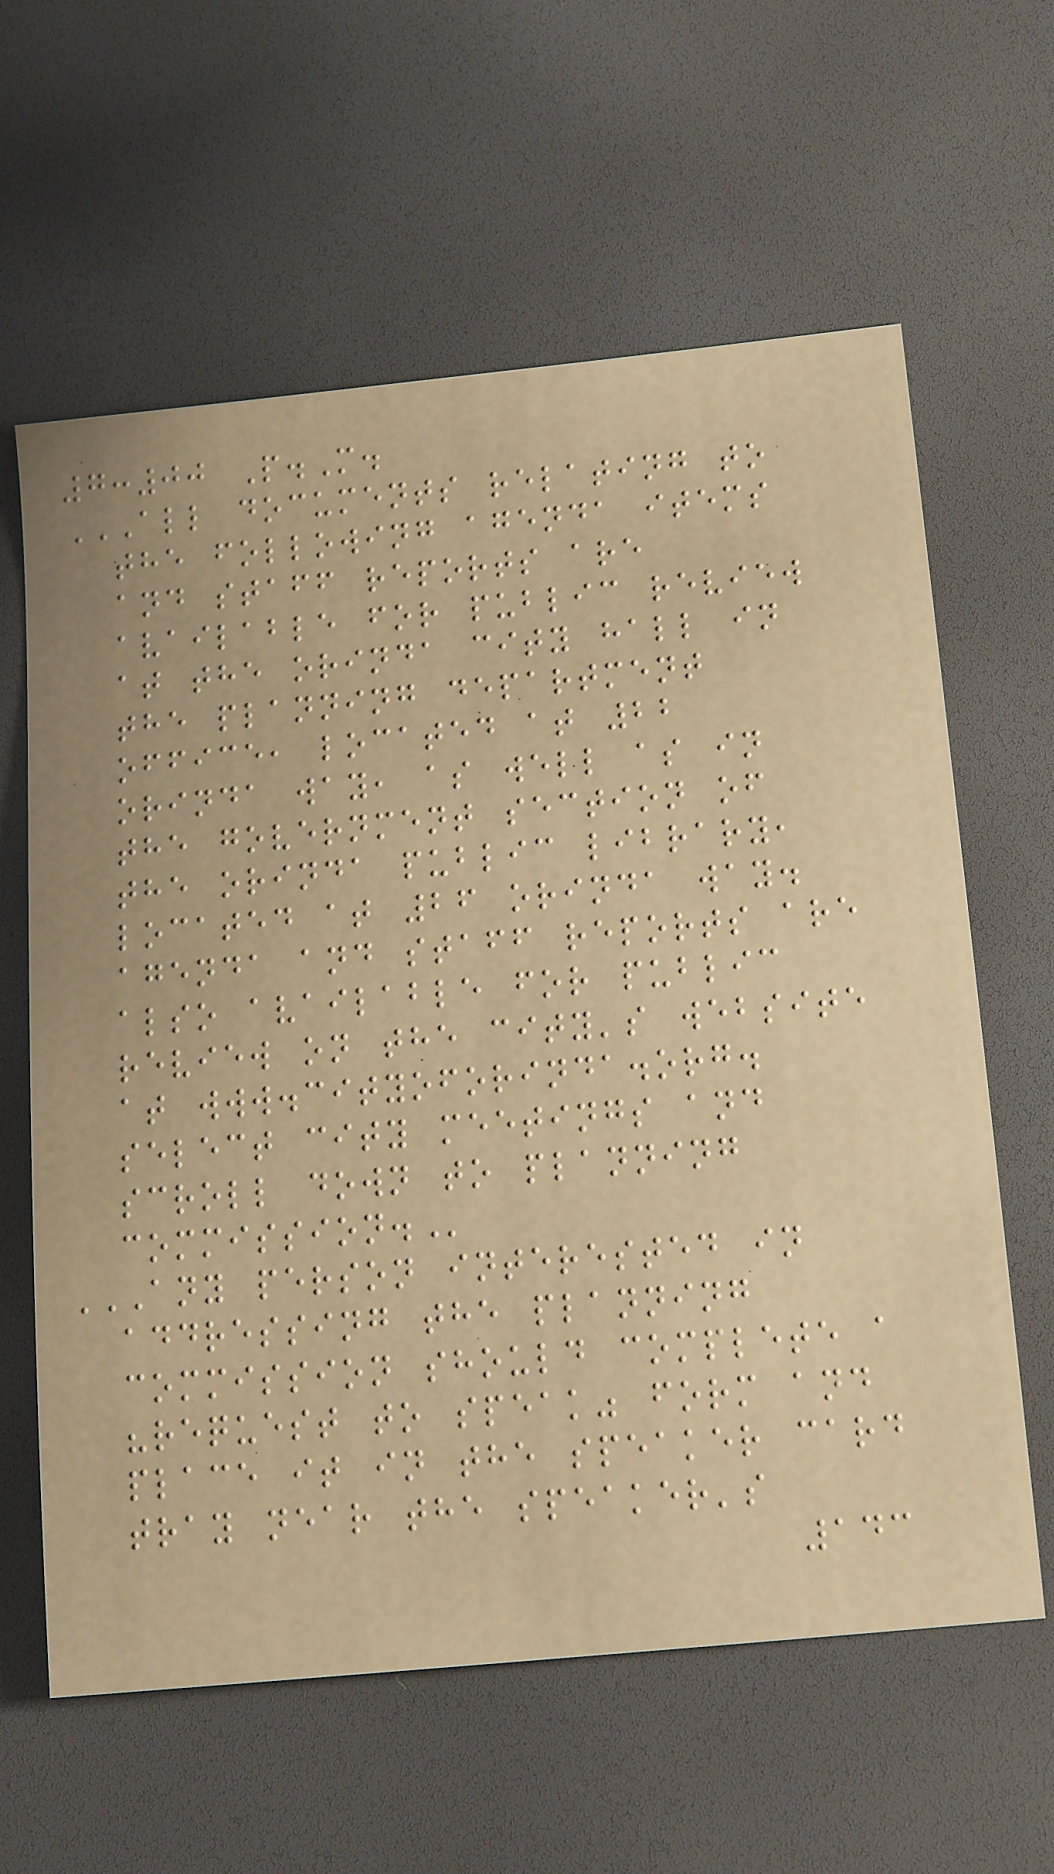7:00 P.M.
ALL DOCUMENTS RELATING TO
THE FOLLOWING AGENDA ITEMS
AND STAFF REPORTS ARE
AVAILABLE FOR PUBLIC REVIEW
AT THE ORINDA CITY HALL IN
THE PLANNING DEPARTMENT
OFFICE, LOCATED AT 22
ORINDA WAY, AS WELL AS IN
THE GOVERNMENT SECTION OF
THE ORINDA PUBLIC LIBRARY,
LOCATED AT 26 ORINDA WAY.
AGENDA AND STAFF REPORTS ARE
ALSO AVAILABLE FOR PUBLIC
REVIEW ON THE CITY'S WEBSITE
AT WWW.CITYOFORINDA.ORG.
SELECT CITY MEETINGS AND
SCROLL DOWN TO PLANNING
COMMISSION.
ANY PERSON INTERESTED IN
ADDRESSING THE PLANNING
COMMISSION SHOULD COMPLETE A
"REQUEST TO SPEAK" FORM AND
PLACE IT IN THE SPEAKER CARD
TRAY NEAR THE SPEAKER'S
143
